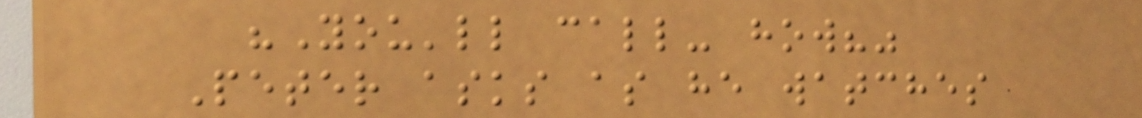"You'll call- how?"
Peter asks as he watches
